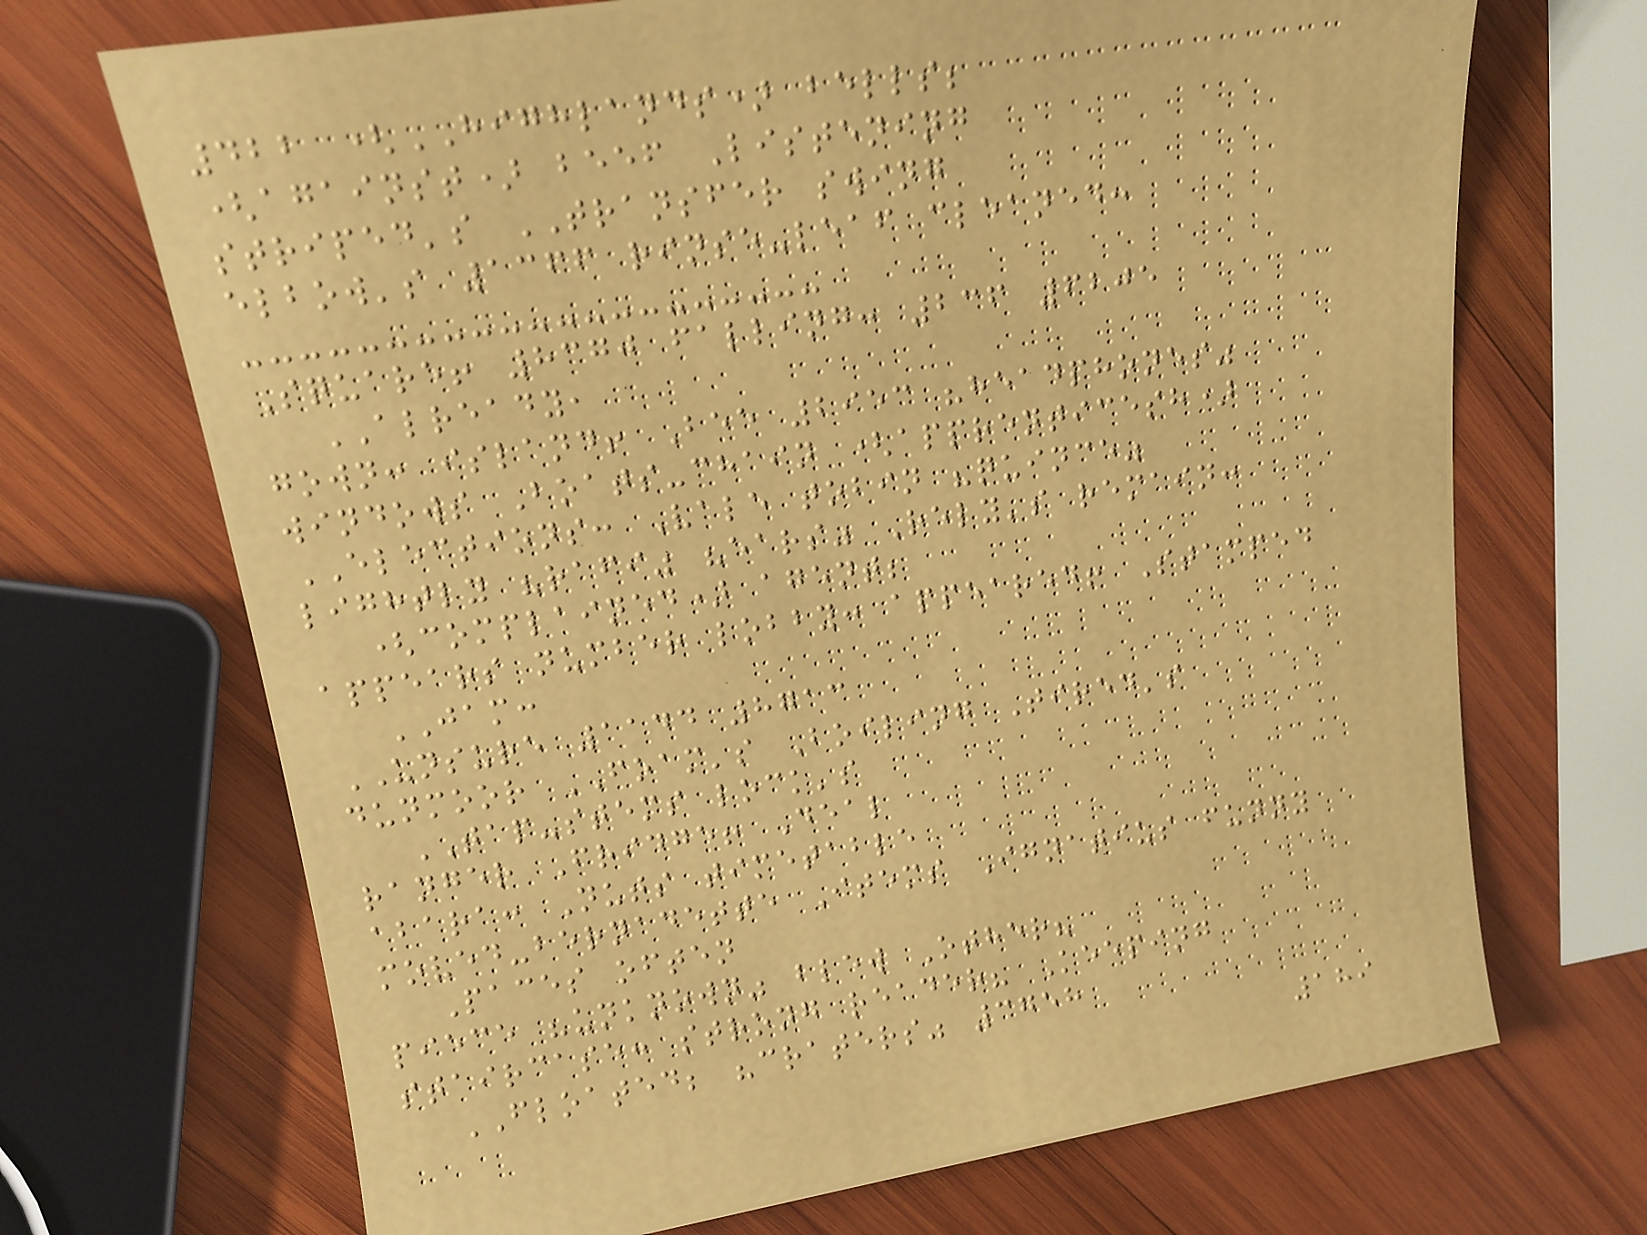422 (HIGHLANDS) bells;
(against) beef Listening
striped's TRANSFER swing
elbow's 1366 rinse-leaf cleaned:
Square! 8370 falling: 236 6205
ALREADY,
gown: island! Bee 2953 "headphones"
windows Boats-chain (apprenticesh)
ELECTIONS: Vale tobin "quince"
lightly "rafi" "ears" Rely's remain:
(complained) agent;
appears number lobby: appeared! Stamped
JAM:
UNSURE 1144 8713
dunmoor FOAM's Boiling Tired's
TAP-stems lock's
ranger Fridge! Deal
abara: Nuts timetable
moved-bernadette Items Ignatius funny
Paces often
piece "unknown" blew Other?
staircase: strong reader? Keeping
FLOATED; "craters" 3758
189
